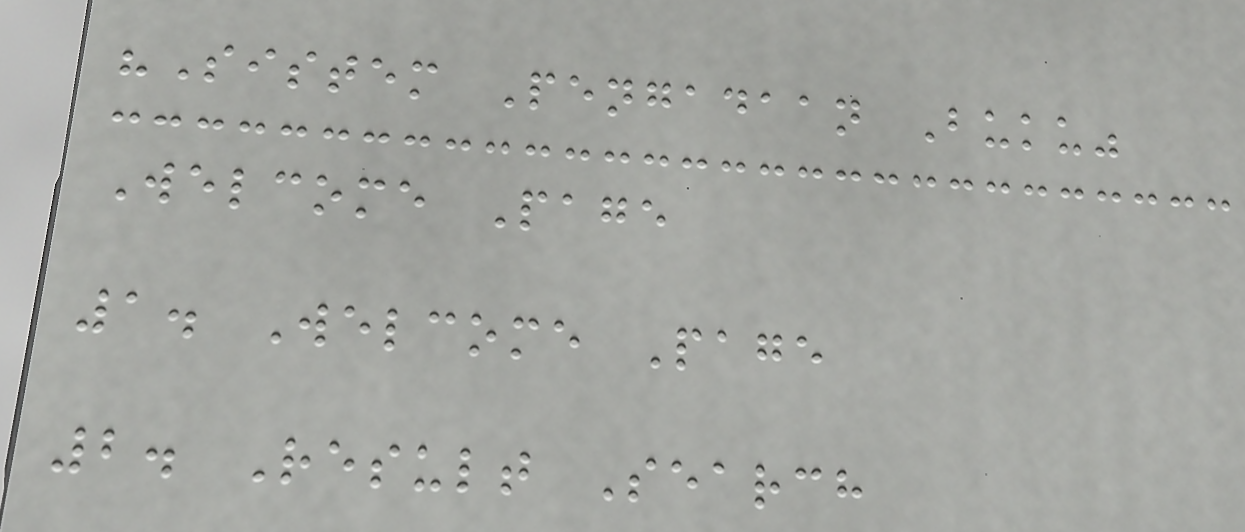"Sistem Pengadaan Buku"
Welcome Page
1. Welcome Page
2. Result Search
